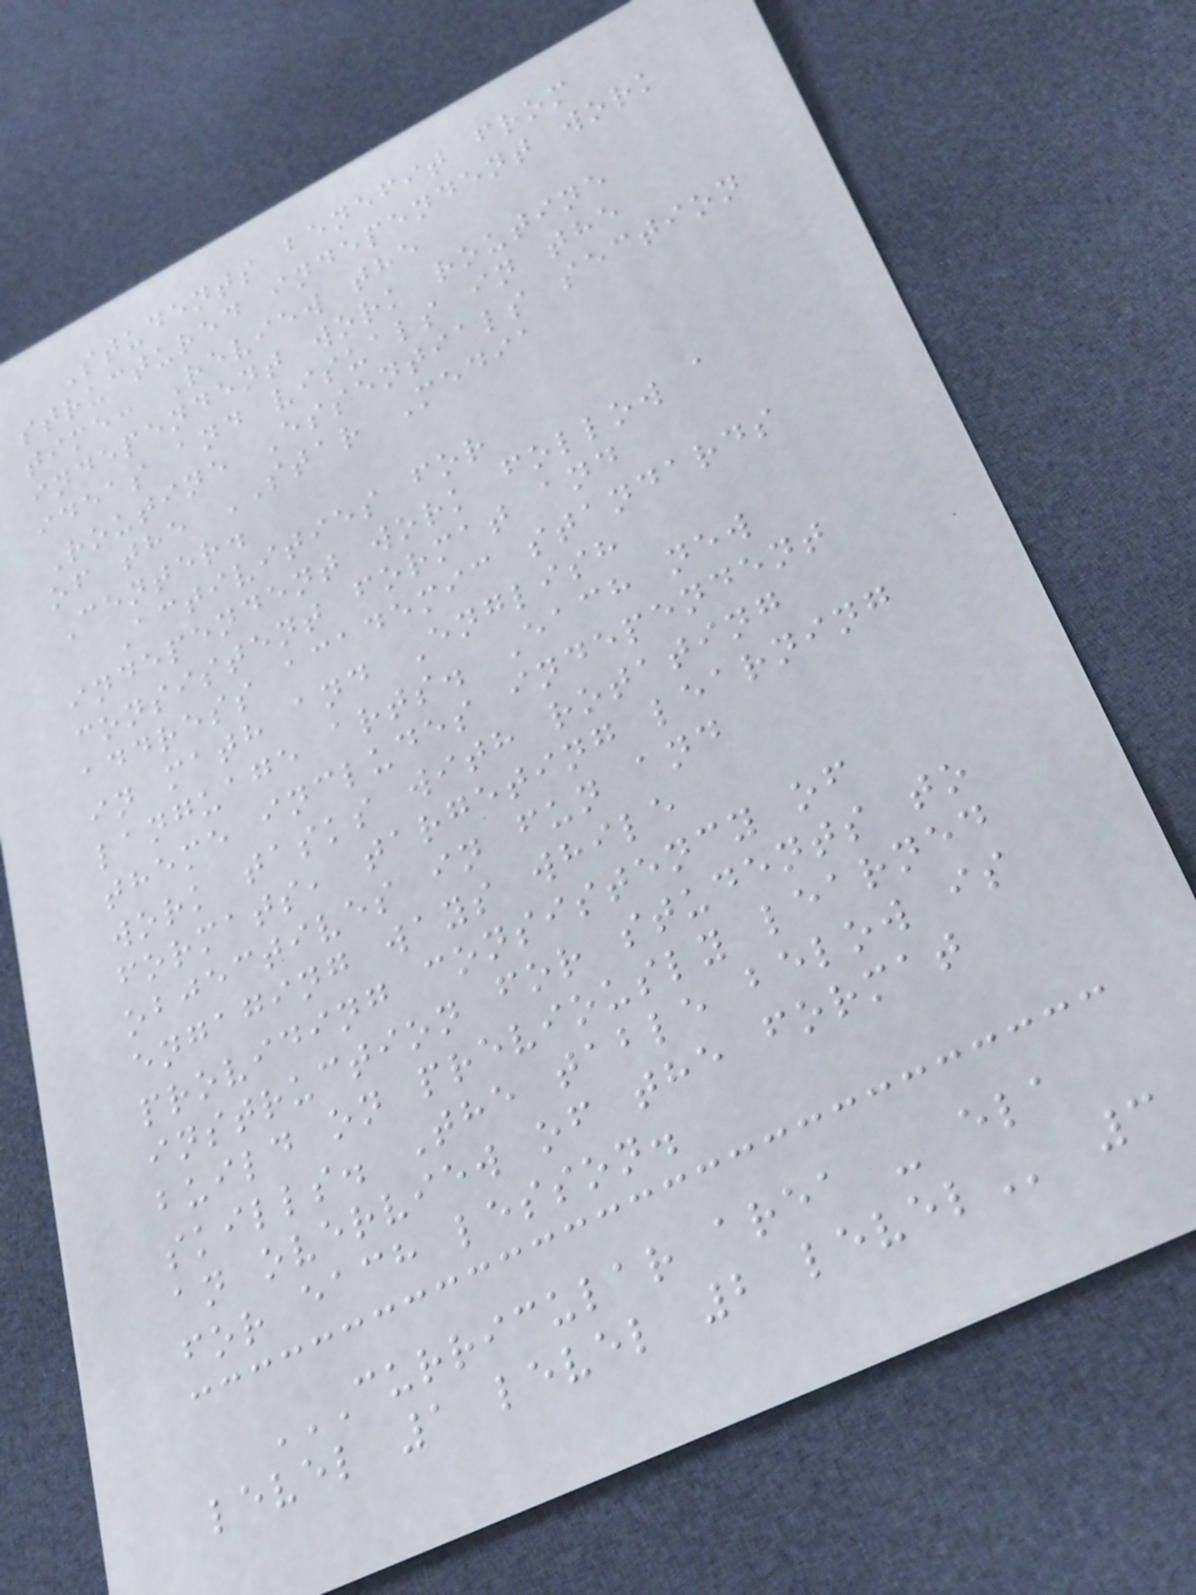Students benefit from
structured independent work
time: Review the
independent work routine
ideas and visuals in the
Routine Essentials section
of the STAR Media
Center.
Activities for
independent work follow a
consistent format and
address academic standards
in math and English
language arts. Each new
theme includes independent
work tasks with rotating
formats, targeting learning
objectives in fun and
engaging ways while
providing consistency of
instruction for students to
build on previously learned
skills. The table below is
an overview of the format
for each lesson.
CURRICULAR AREA - ELA
LEVEL 1 LEVEL 2 LEVEL 3
